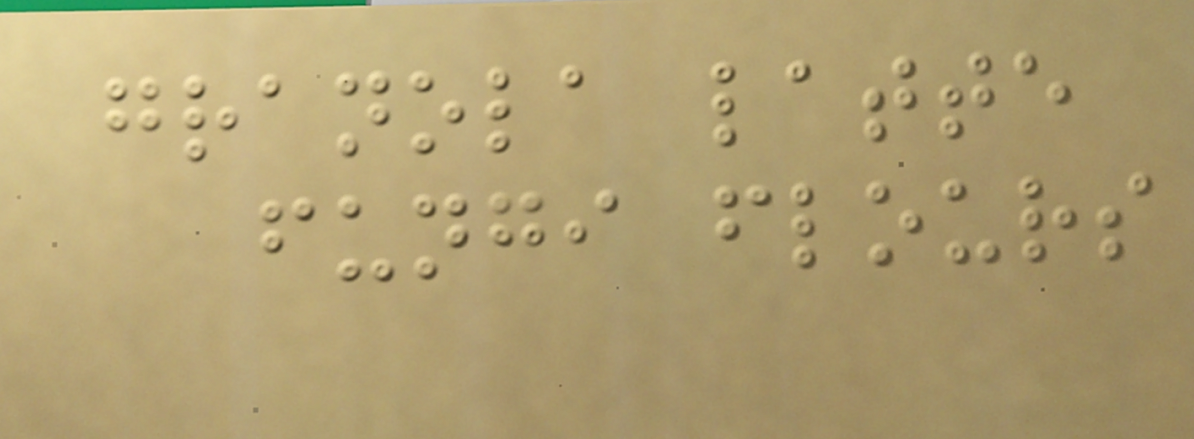granola latte
fungi flours
